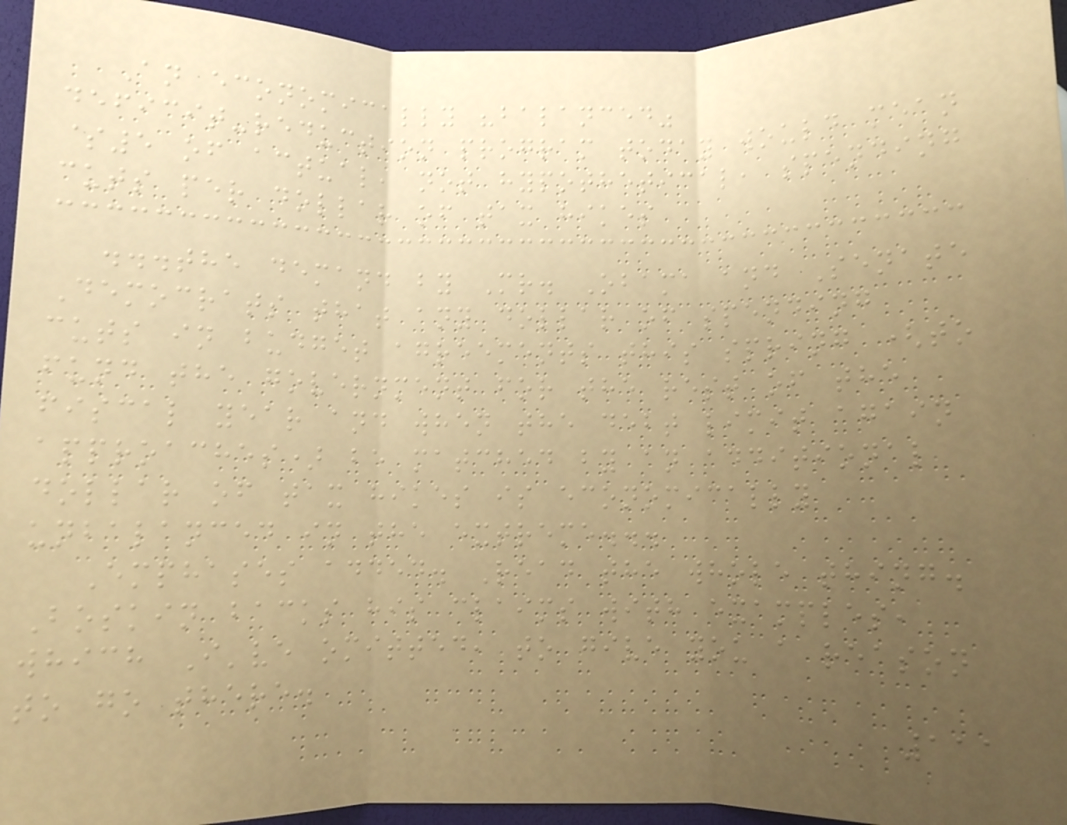An economically "balanced"
deficit-reduction program today would mean
$5 of actual, not hypothetical, spending
cuts per dollar of tax hikes
...the demand by Mr. Obama and Senate
Democrats that any dollar of spending
cuts in budget agreements this spring (to
fund the government for the rest of the
fiscal year and when the debt limit again
approaches) be matched by an additional
dollar of tax hikes is economically
unbalanced in the extreme...
Emphases added. Read the whole thing.
Boskin backs his claims with examples,
which I've omitted, to give you a reason
to go there.
111
